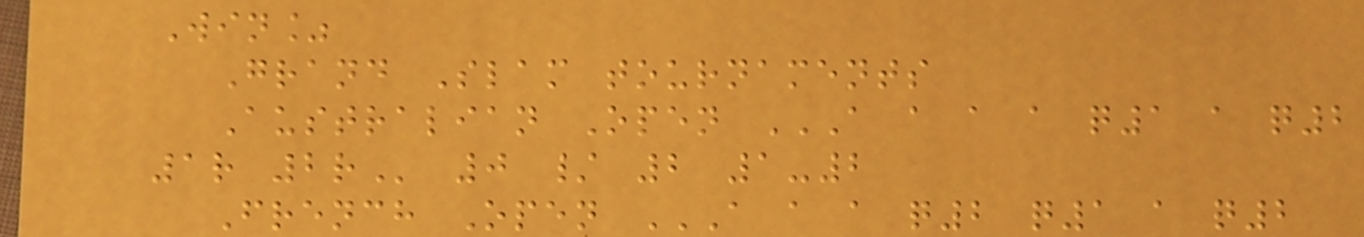Win%
Grand Slam tournaments
Australian Open A A A A Q1 A Q2
1R 2R 0 / 2 1-2
French Open A A A Q2 Q1 A Q2
